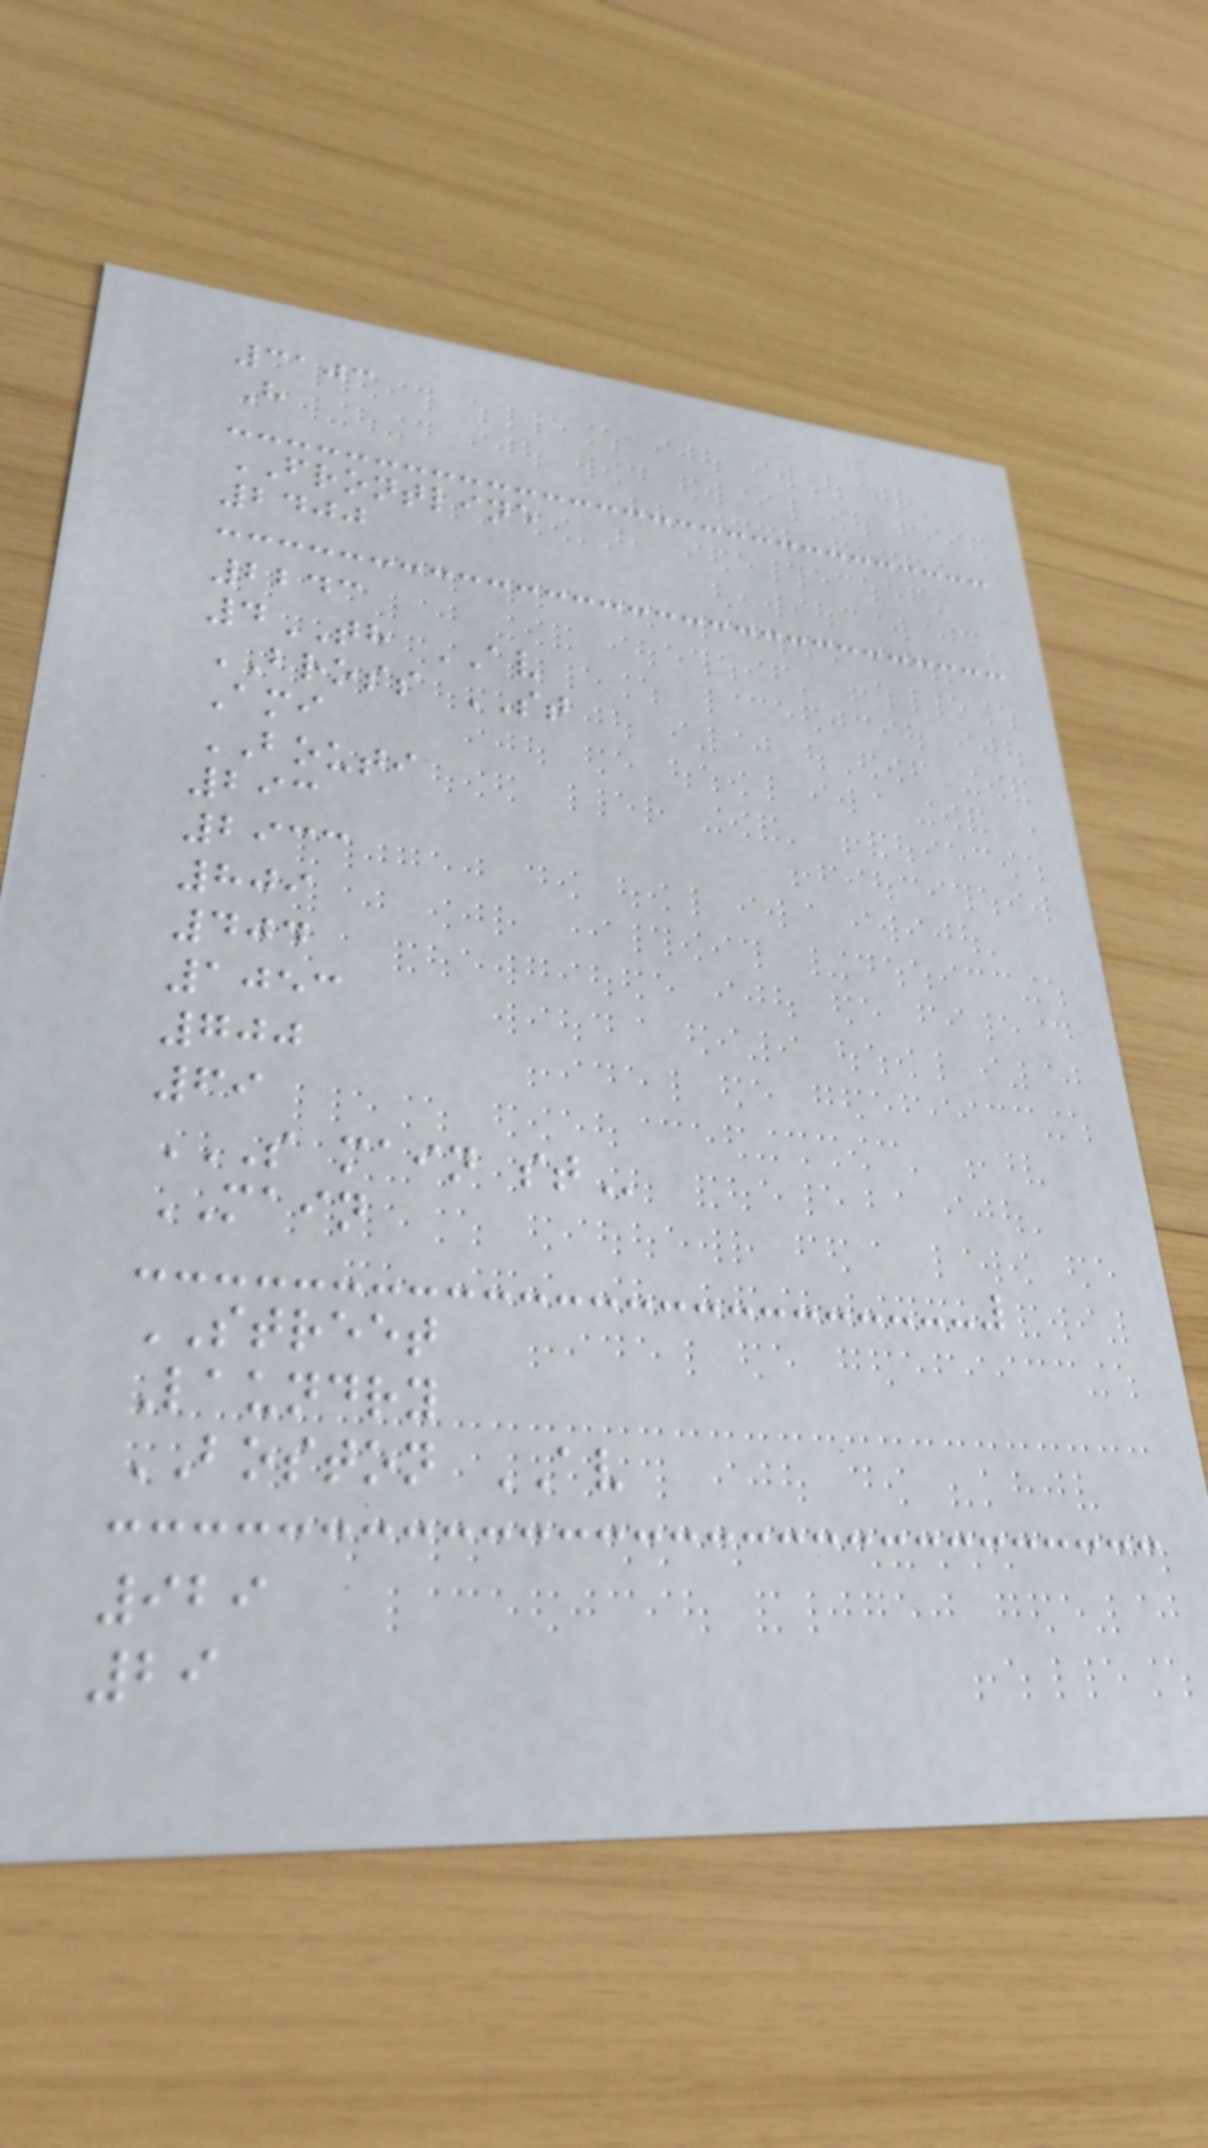3103
H
FRONTLINE
2400
2243
4TH AV
BROSS ST
Ami
BOUTI
293
2933
809
404
1053
700
69
S MAIN ST
MAIN
STREET
Laundry
BOSTON AV
929
29
